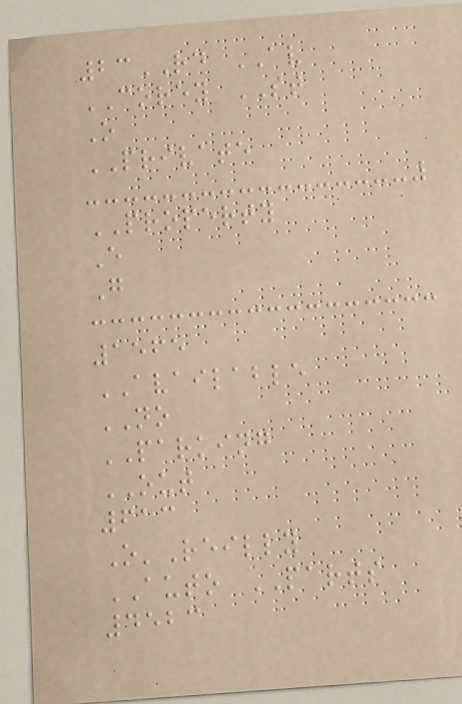23RD AV
COREY ST
O
PRIVATE
PROPERTY
E
G
1565
AVAILABLE
NO
PARKING
OUT
613
O'Reilly
AUTO PARTS
4523
